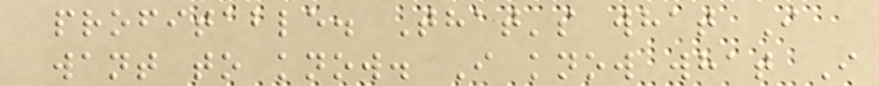profitable. That's what I
want to know. I know what I
